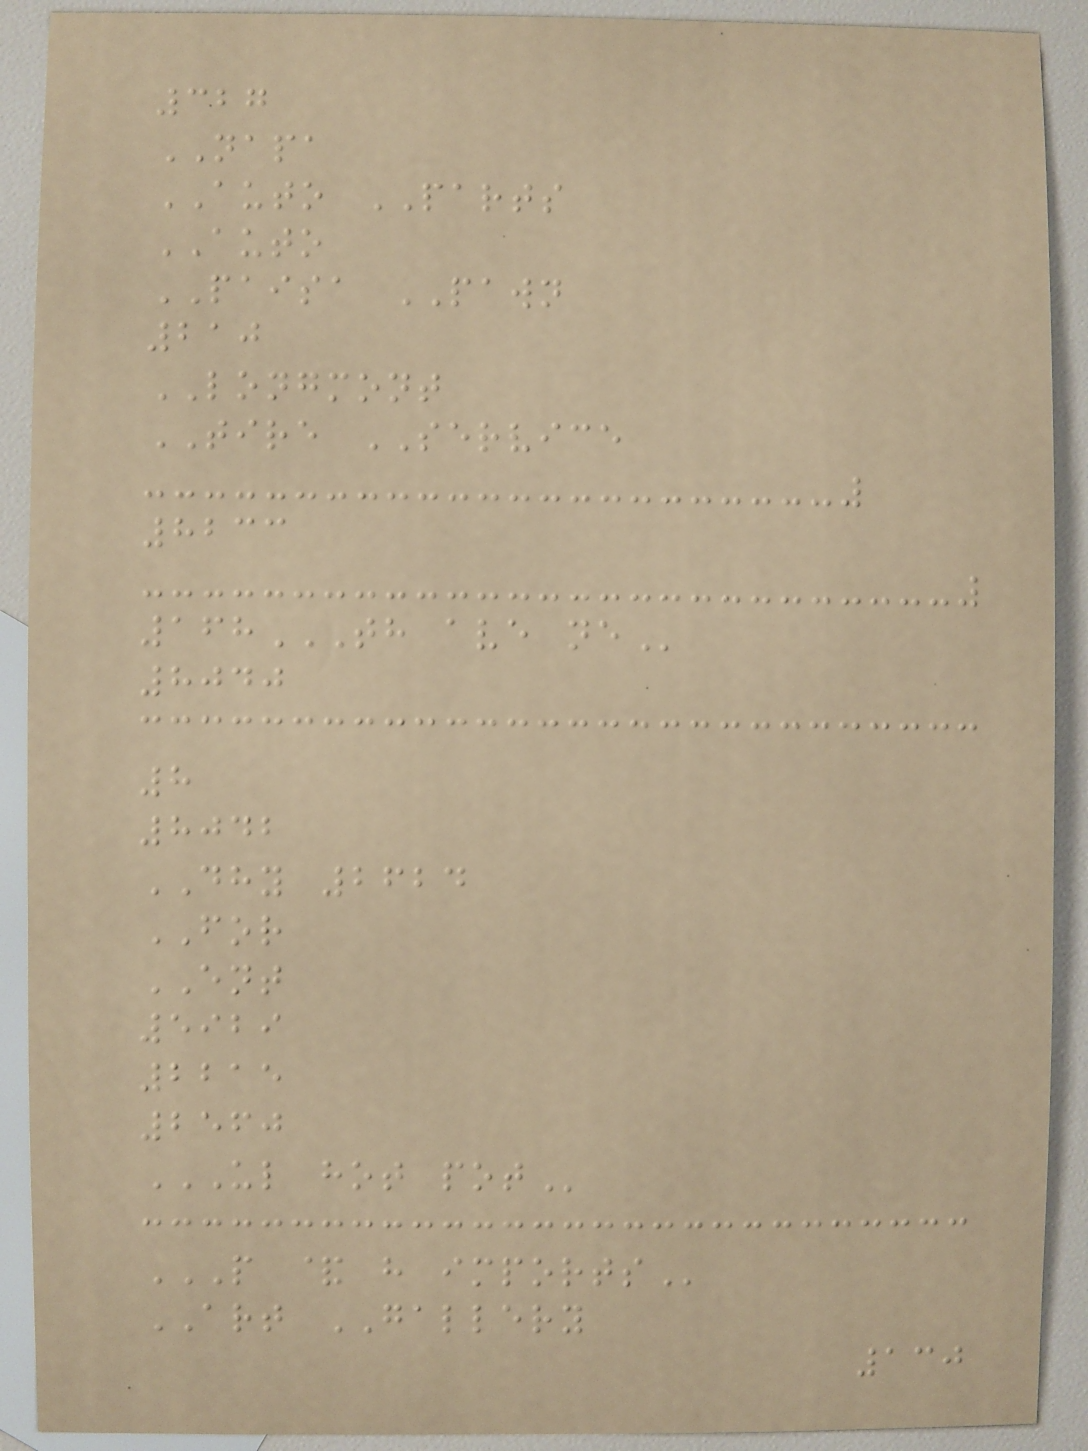327
NAPA
AUTO PARTS
AUTO
PAISA PAWN
210
LONGMONT
TIRE SERVICE
8233
168TH AVE NE
8040
8
8042
DHY 2624
FOR
ENT
5929
2215
2560
UL HOT POT
P & H IMPORTS
ART GALLERY
130
